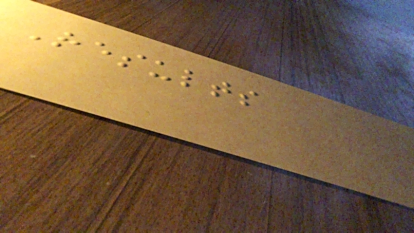Results
